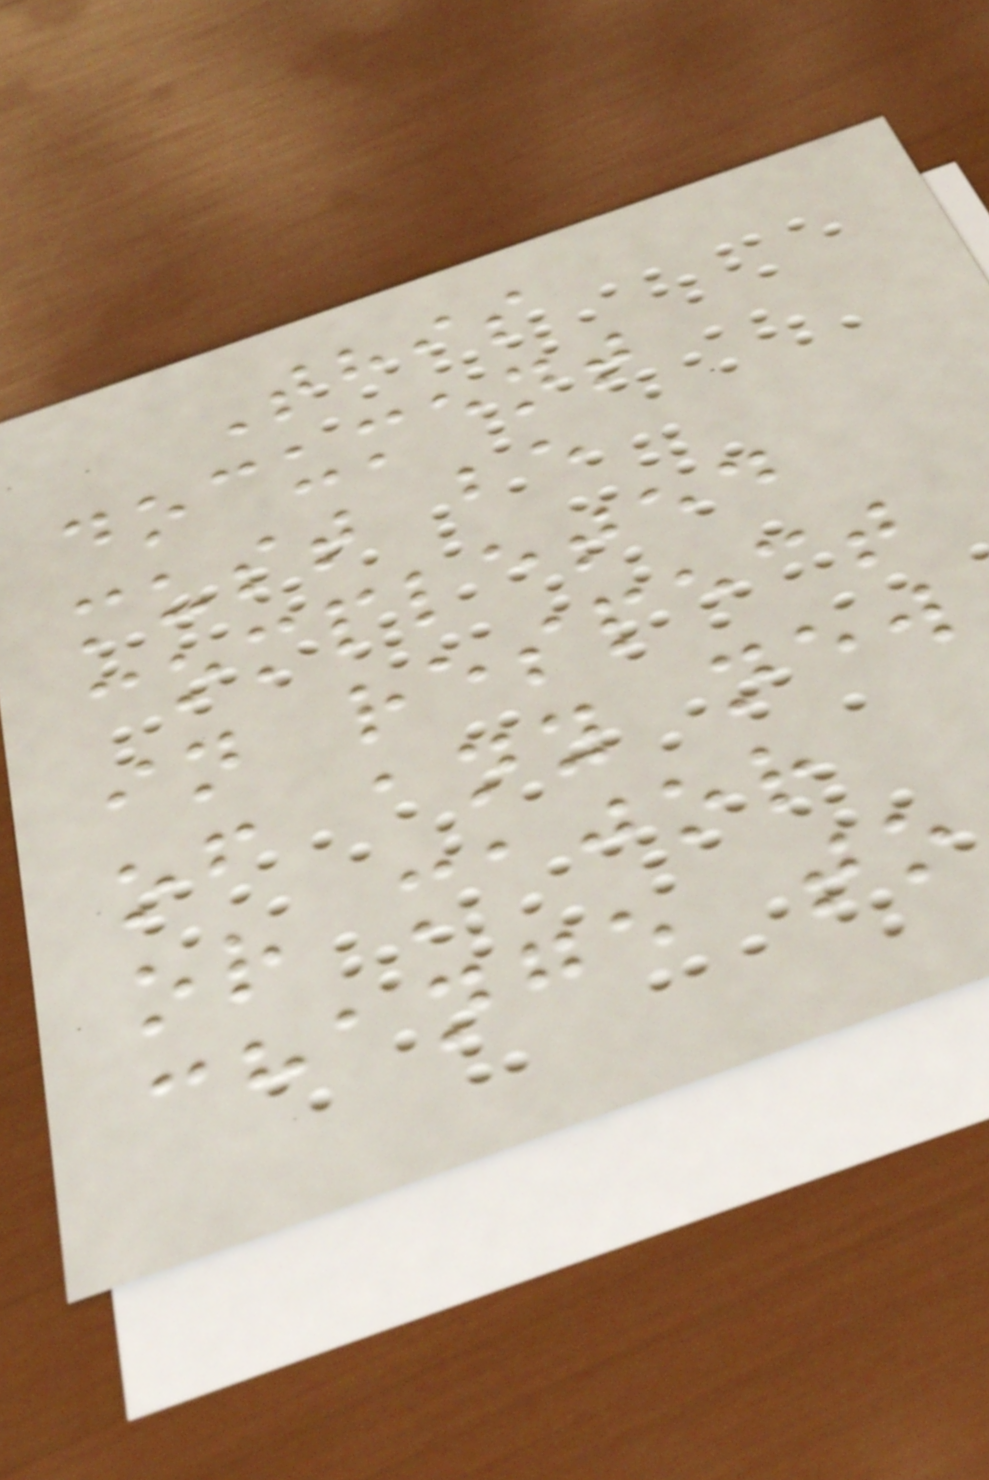This
document
must be
completed
in respect
of any new
or major
change to
